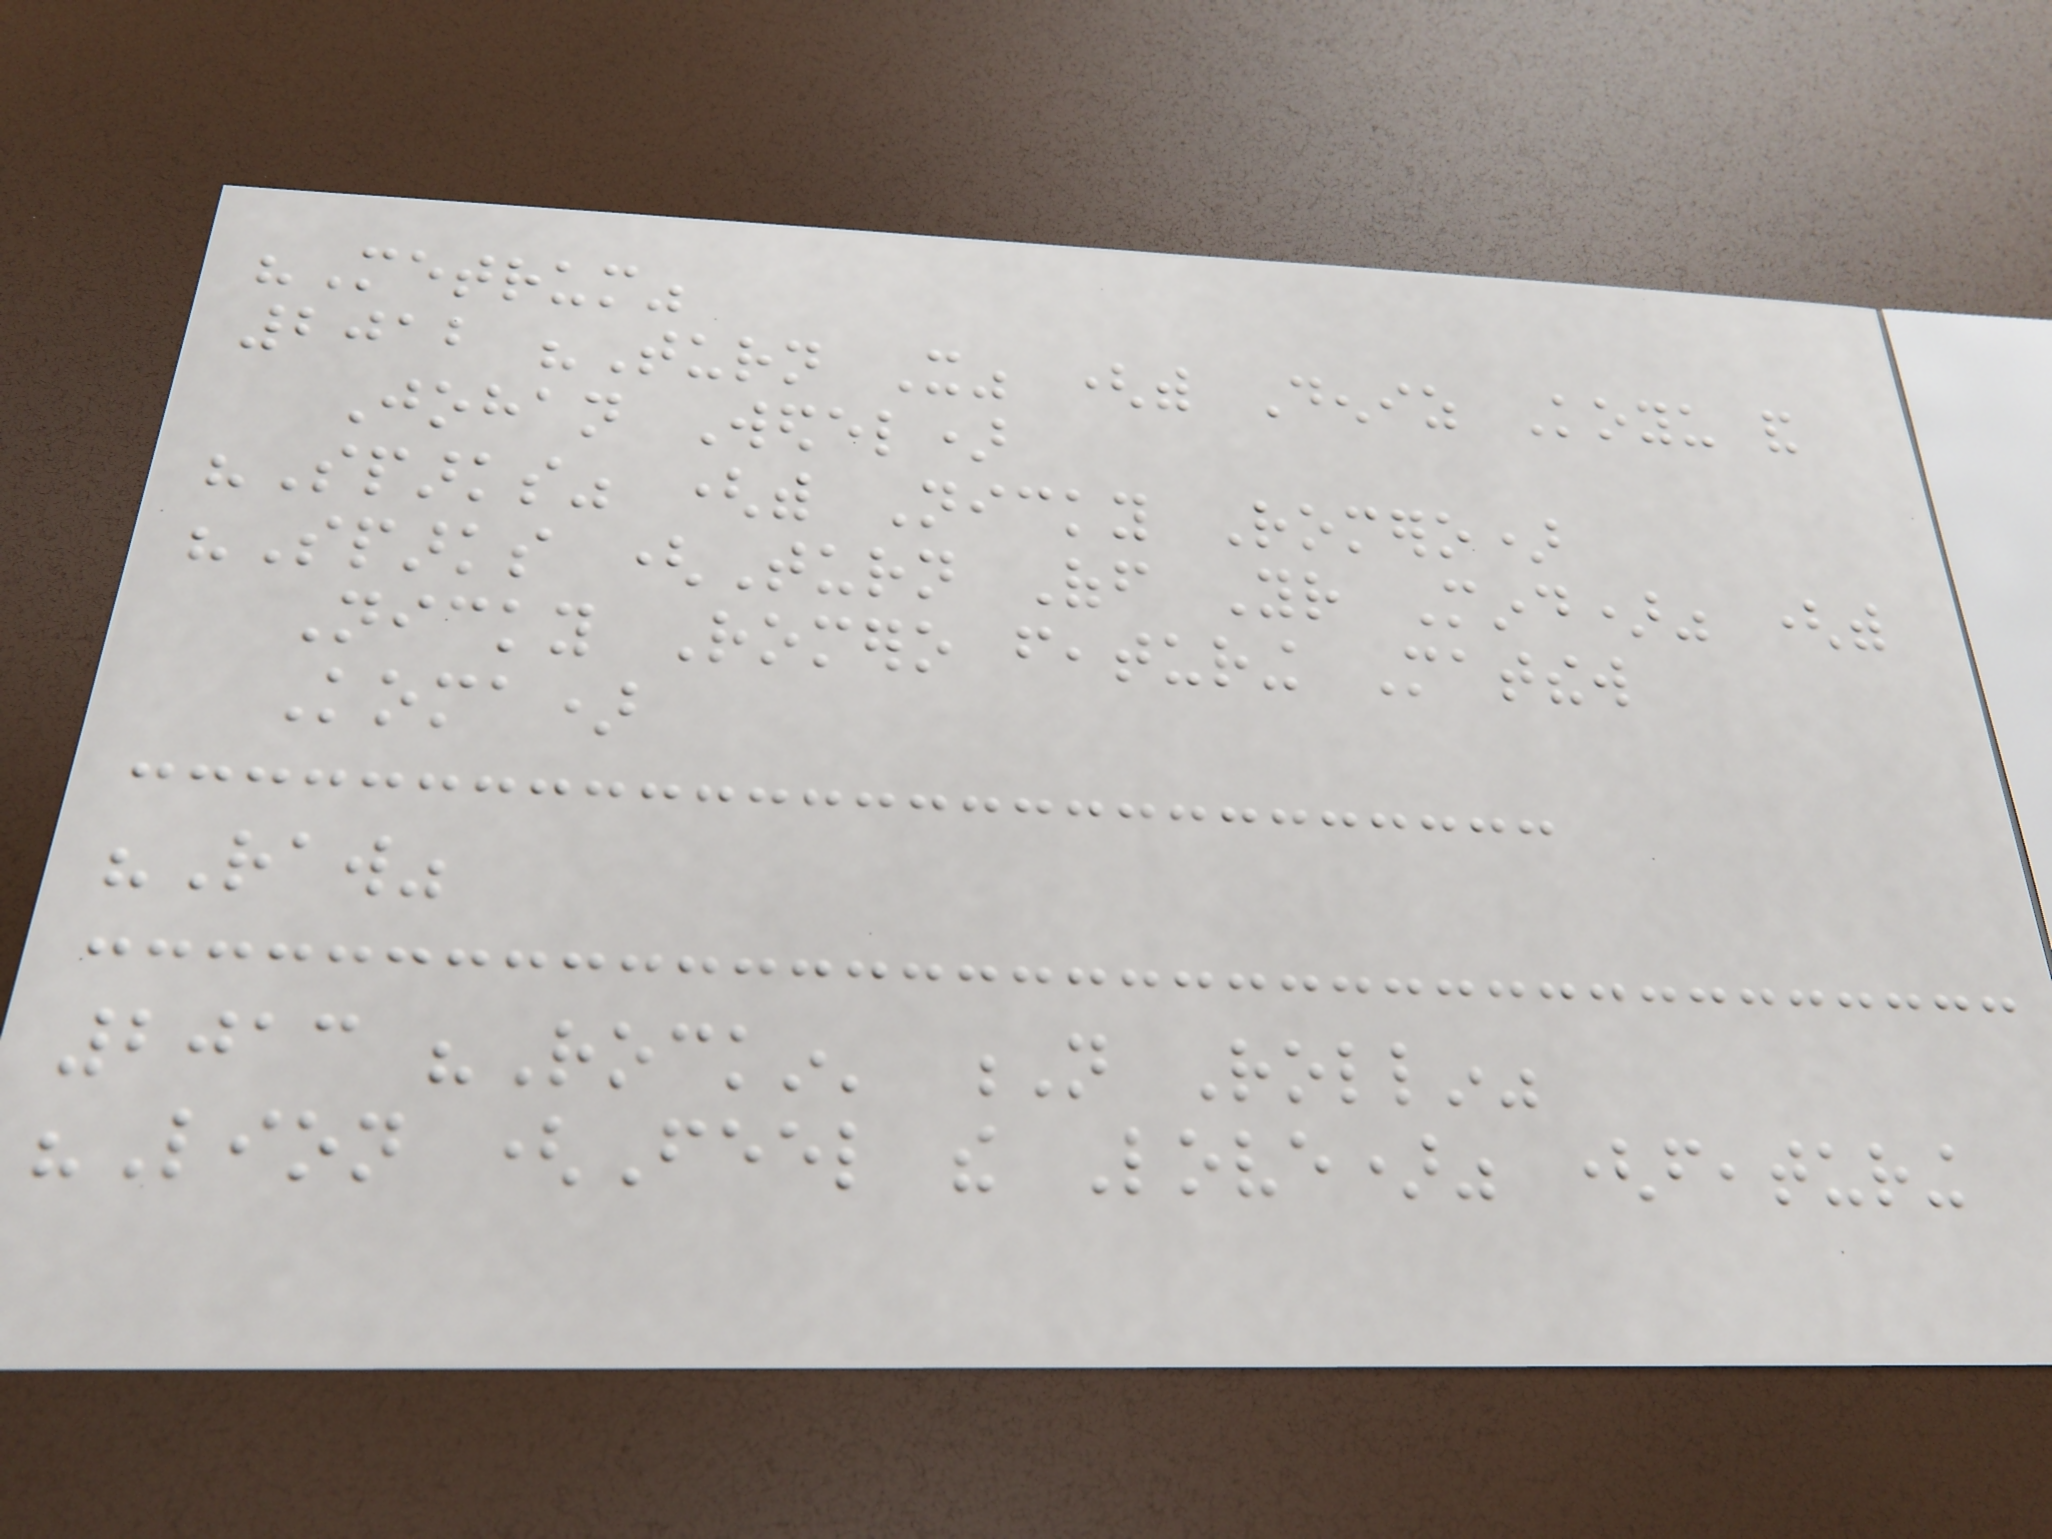"Metrum"
2012 "Turn It" (with Deniz Koyu and
Johan Wedel)
"Sparks" (with Nicky Romero)
"Sparks (Turn Off Your Mind)" (with
Nicky Romero featuring Matthew
Koma)
"Raw"
2013 "Rockin' N Rollin"
"Lion (Feel the Love)" (featuring
